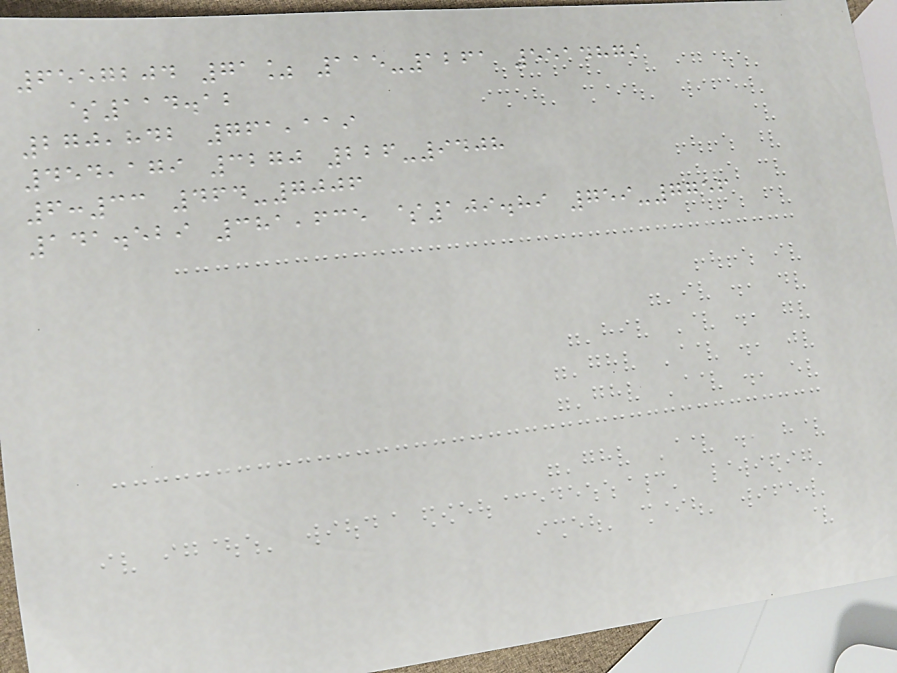6557204 71% 115-1261 5514879
$114.12
270,842 761,119
454,179 3270 226-9408
6:33 464-7006
141.529 381,635 $109.89 759-7756
